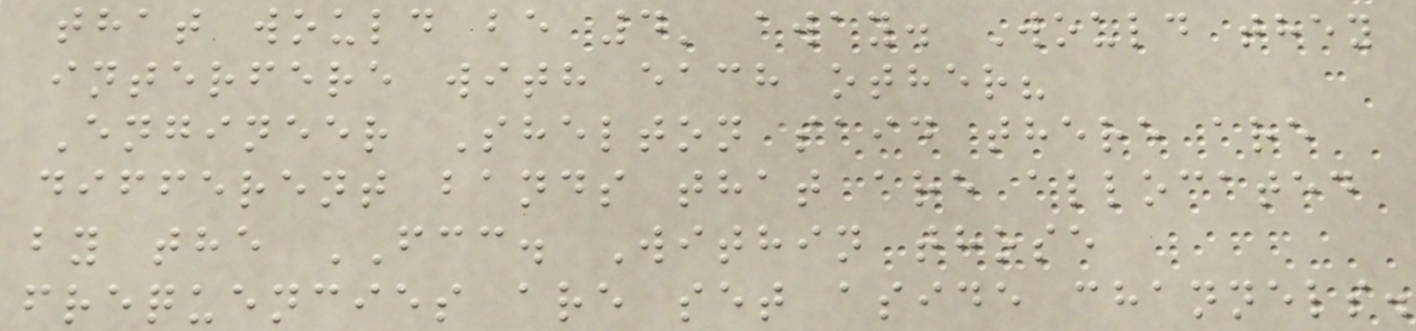that would be 4' away. Would they
interfere with each other?
Engineer Shelton said there are
different bands that are allocated
by the FCC. Within those
frequencies are set aside channels.
